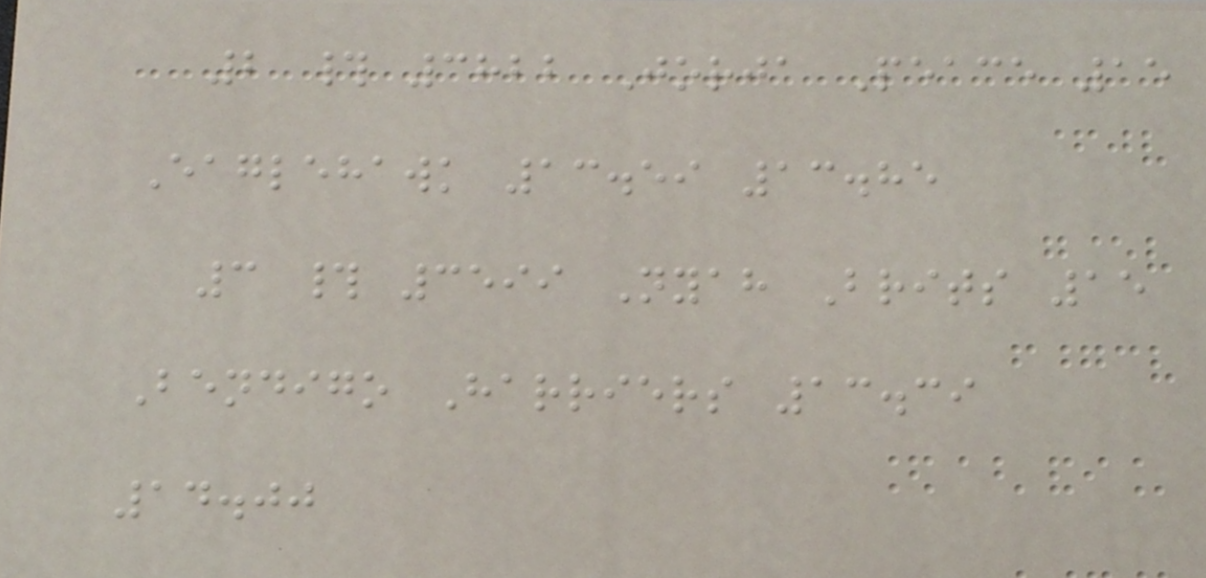2 # 3822 Jorja Peace 15
Eaglehawk 13.59 13.85
3 # 3599 Nyah Brits 15
Bendigo Harriers 13.39
14.00
